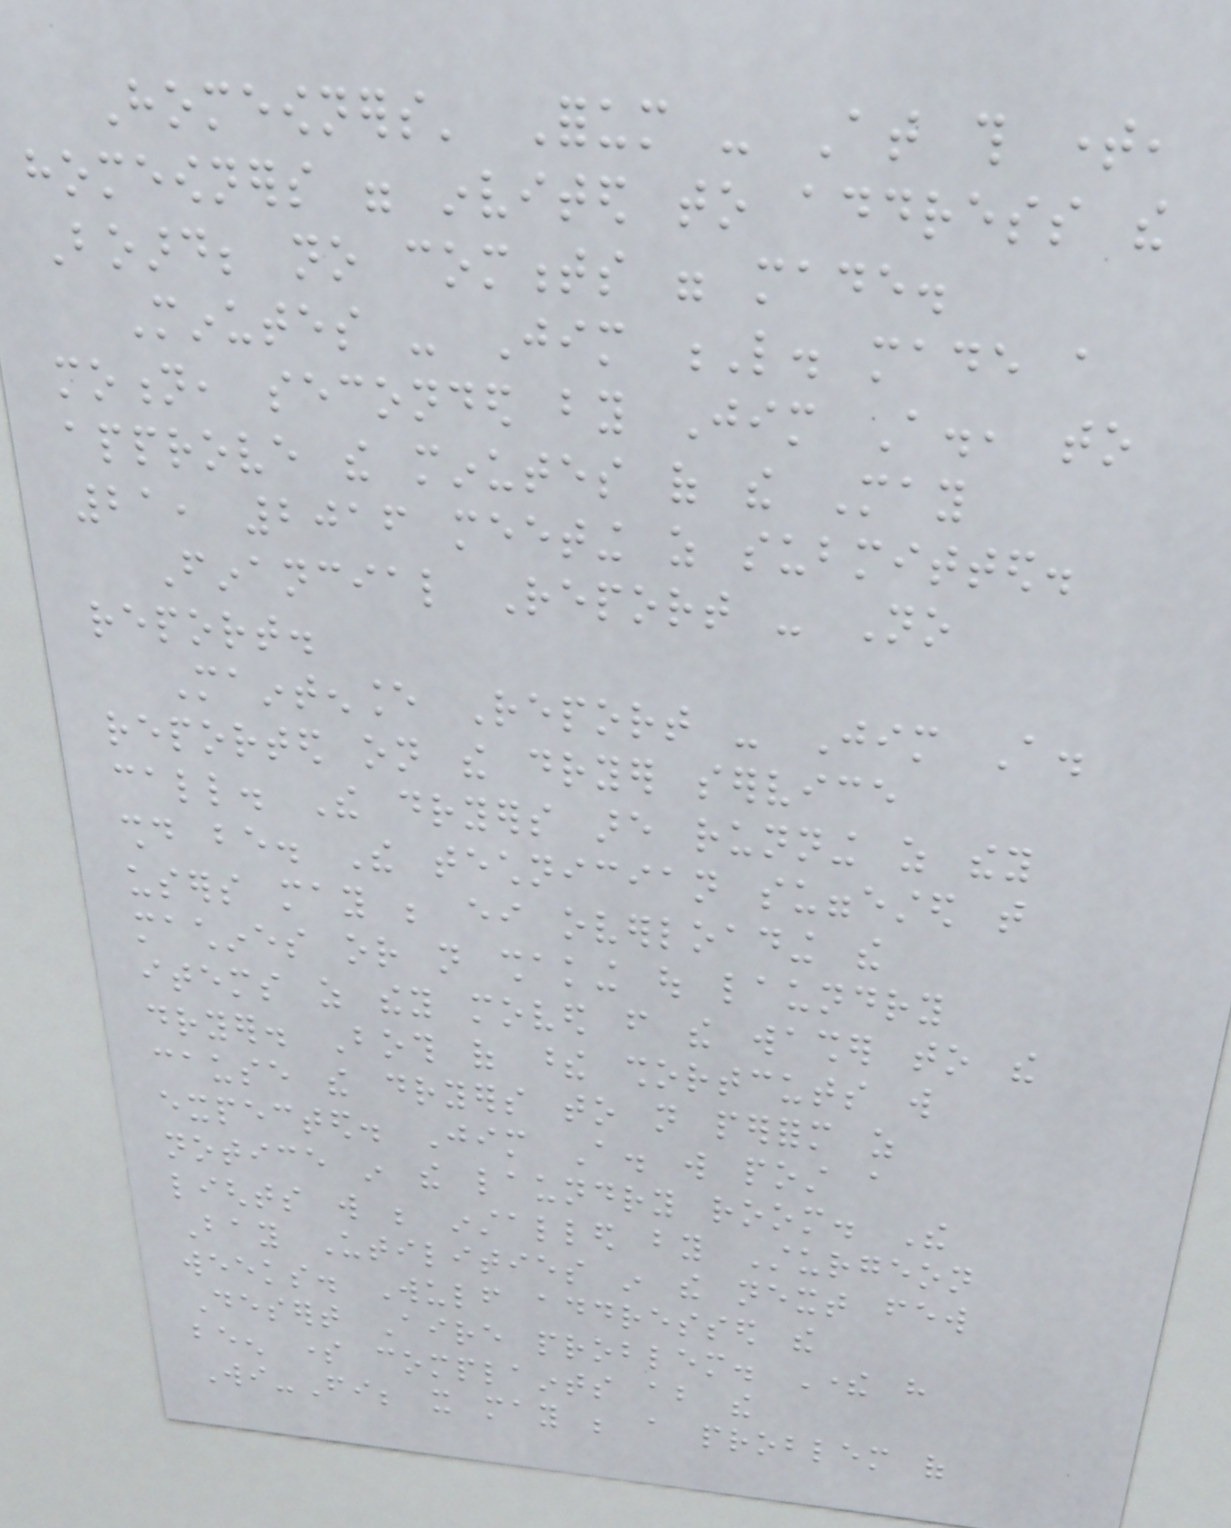Homeowners' Forum - At this time,
homeowners were invited to address the
Board; no comments were made.
Minutes - Jim L. made a
motion, seconded by Jim A., to
approve the minutes of the May
21, 2016 meeting as submitted.
Financial Report - No
report.
Maintenance Report - Jim A.
reported on the dryer service
call. The dryers are running as they
should be. The technician suggested that
users may be either overloading the
machines or not shaking out laundry
items as they moved from the washer to the
dryer. Both of these shortcuts will
cause the dryers to not perform as
expected. Jim A. will post a
notice in the laundry room. The
lights will be installed by Sturgeon
Bay Utilities in the next few
weeks. Wulf addressed the
Desert Aire problem. There have
been some complaints about the
Wi-Fi; it may be a problem of
